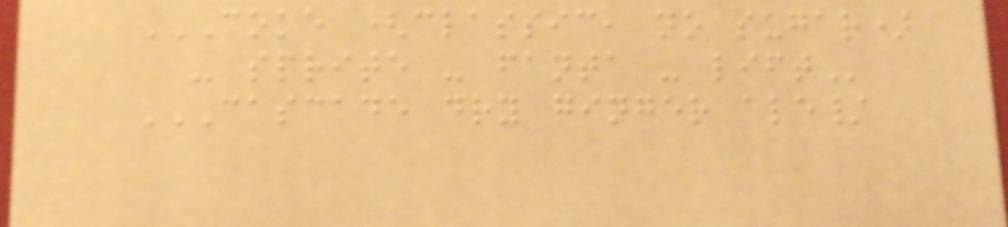COKE (CLASSIC, NO SUGAR)
- SPRITE - FANTA - LIFT
CASCADE DRY GINGER ALE/
